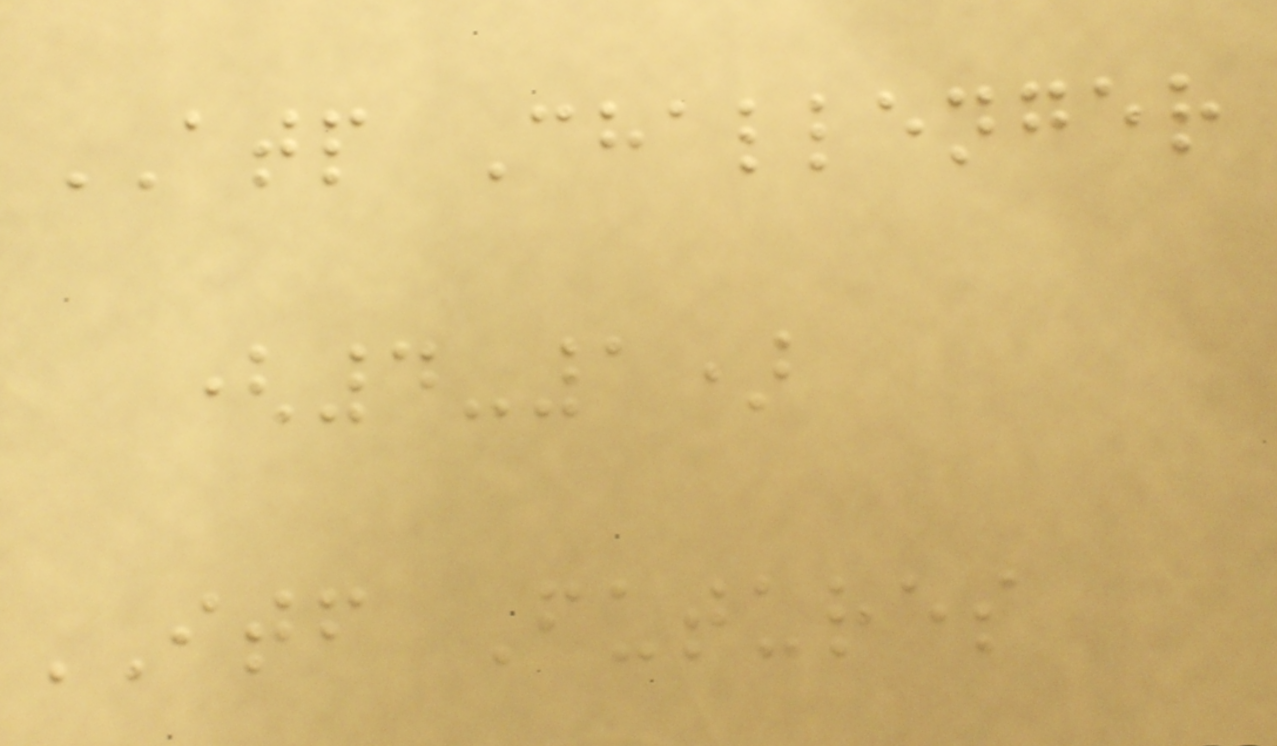ATP Challenger
(4-1)
ITF Futures
